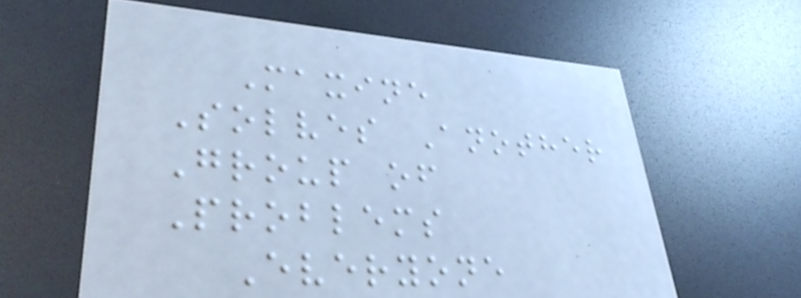Maxine
Solves Another
Group of
Problems
Everyone
